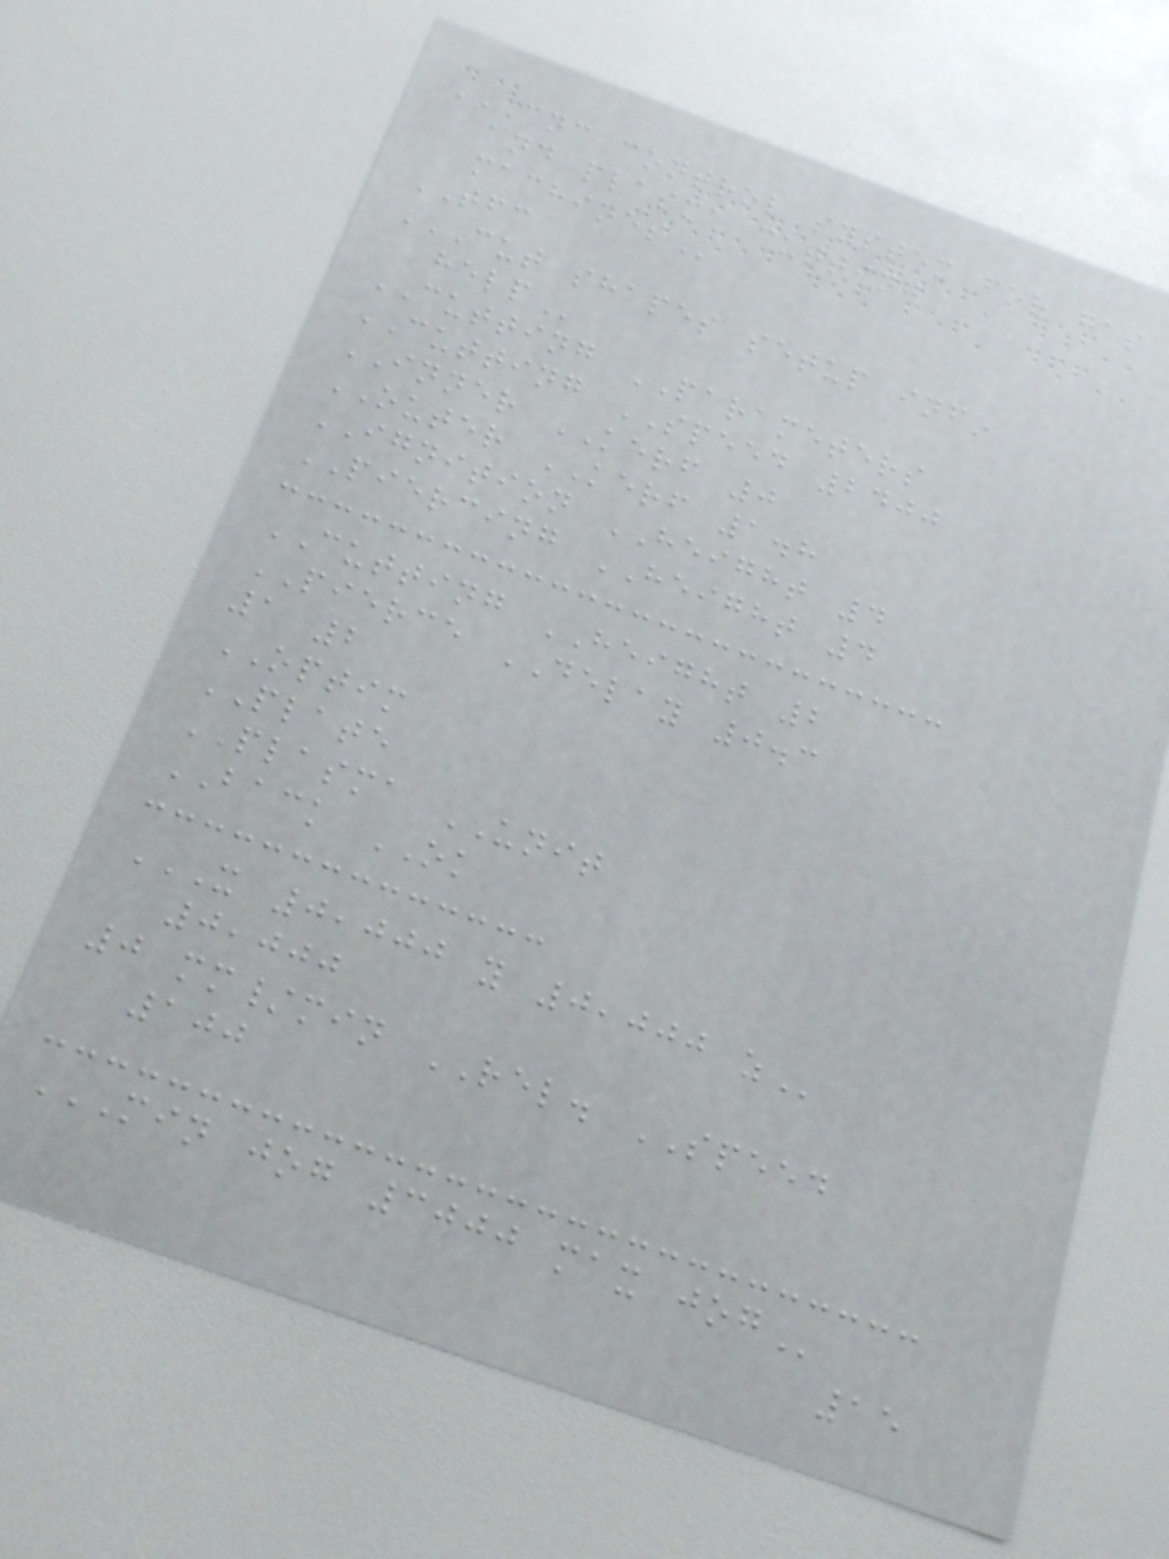CNC CONTROL SYSTEM FOR GAS
AND PLASMA CUTTING
MACHINES
TFC
CUT SHAPES SETUP INFO
HELP
CUTTING PARAMETERS
CUTTING SPEED 2400
INNER KERF 0
OUTER KERF 1.8
IGNITION HEIGHT 4
PIERCING HEIGHT 4
CUTTING HEIGHT 2
PIERCE DELAY 0.3
1 2
OPTIM
PLATE
PLASMA UNIT
BACK OK
X 0,000 Y 0,000 Z
0,000
0 mm/min REL. SPEED
100
MIN JOG 3000 MAX JOG
15
